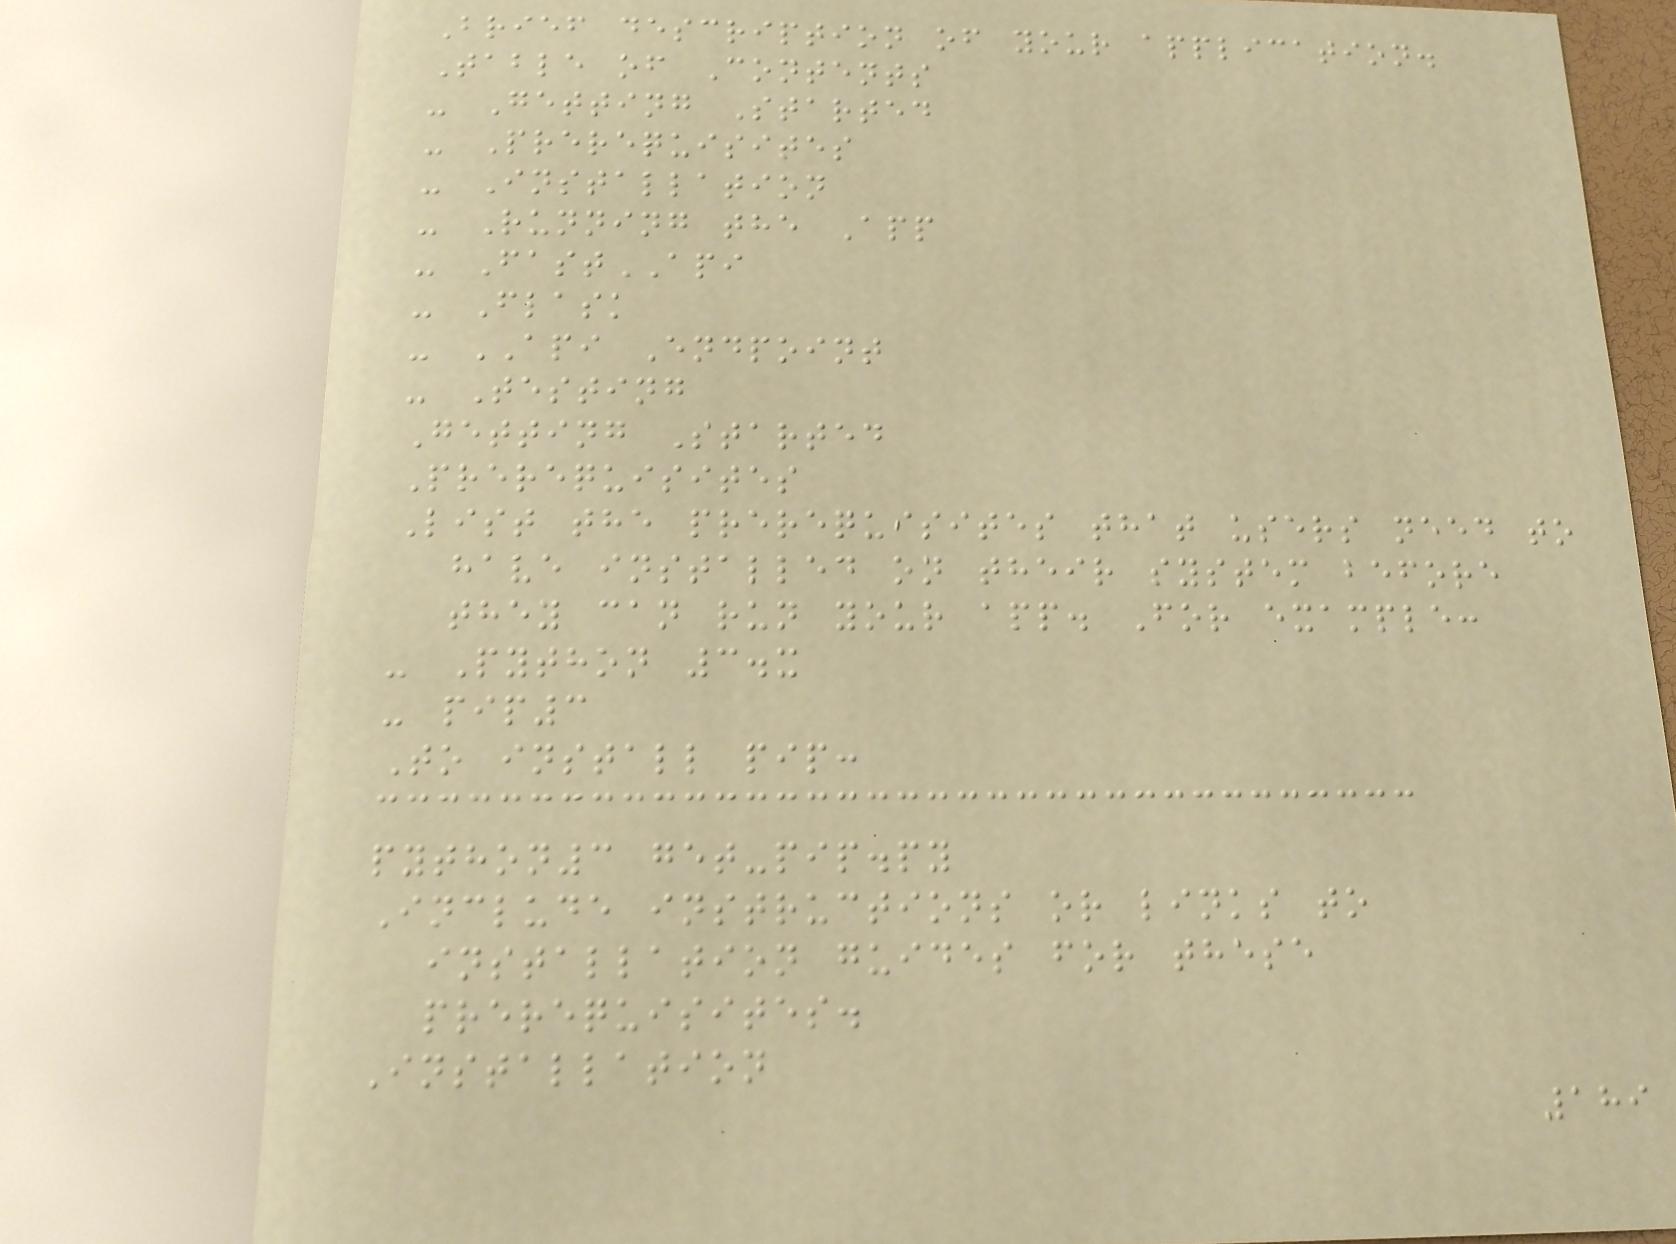Brief description of your application.
Table of Contents
- Getting Started
- Prerequisites
- Installation
- Running the App
- FastAPI
- Flask
- API Endpoint
- Testing
Getting Started
Prerequisites
List the prerequisites that users need to
have installed on their system before
they can run your app. For example:
- Python 3.x
- pip3
To install pip:
python3 get-pip.py
Include instructions or links to
installation guides for these
prerequisites.
Installation
189
